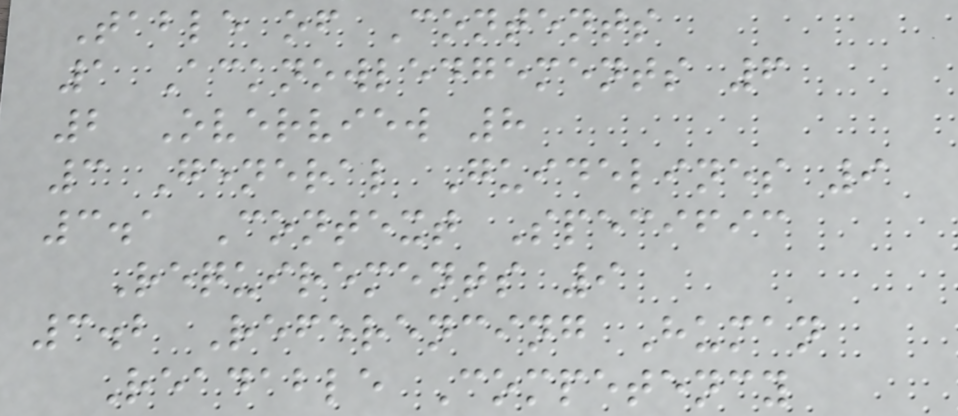Table of Contents
1 Acknowledgements 6
2 Overview 8
3 General Guidelines 9
3.1 Context Specific
Requirements 9
3.2 Referencing Human
Readable Competency
